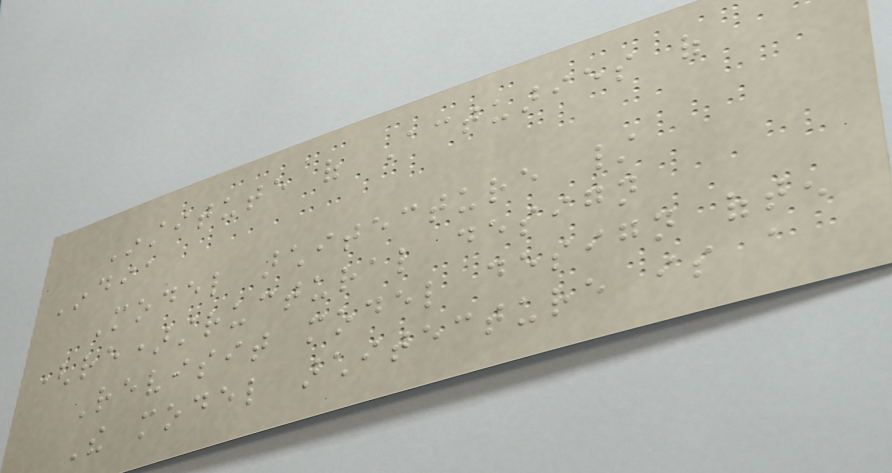Institute of Actuaries of
India
Model architecture /
(re)structural design
Revisit model design often
The model architecture is a
